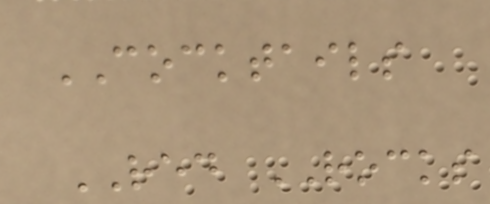COCKTAILS
RED ROCKS
